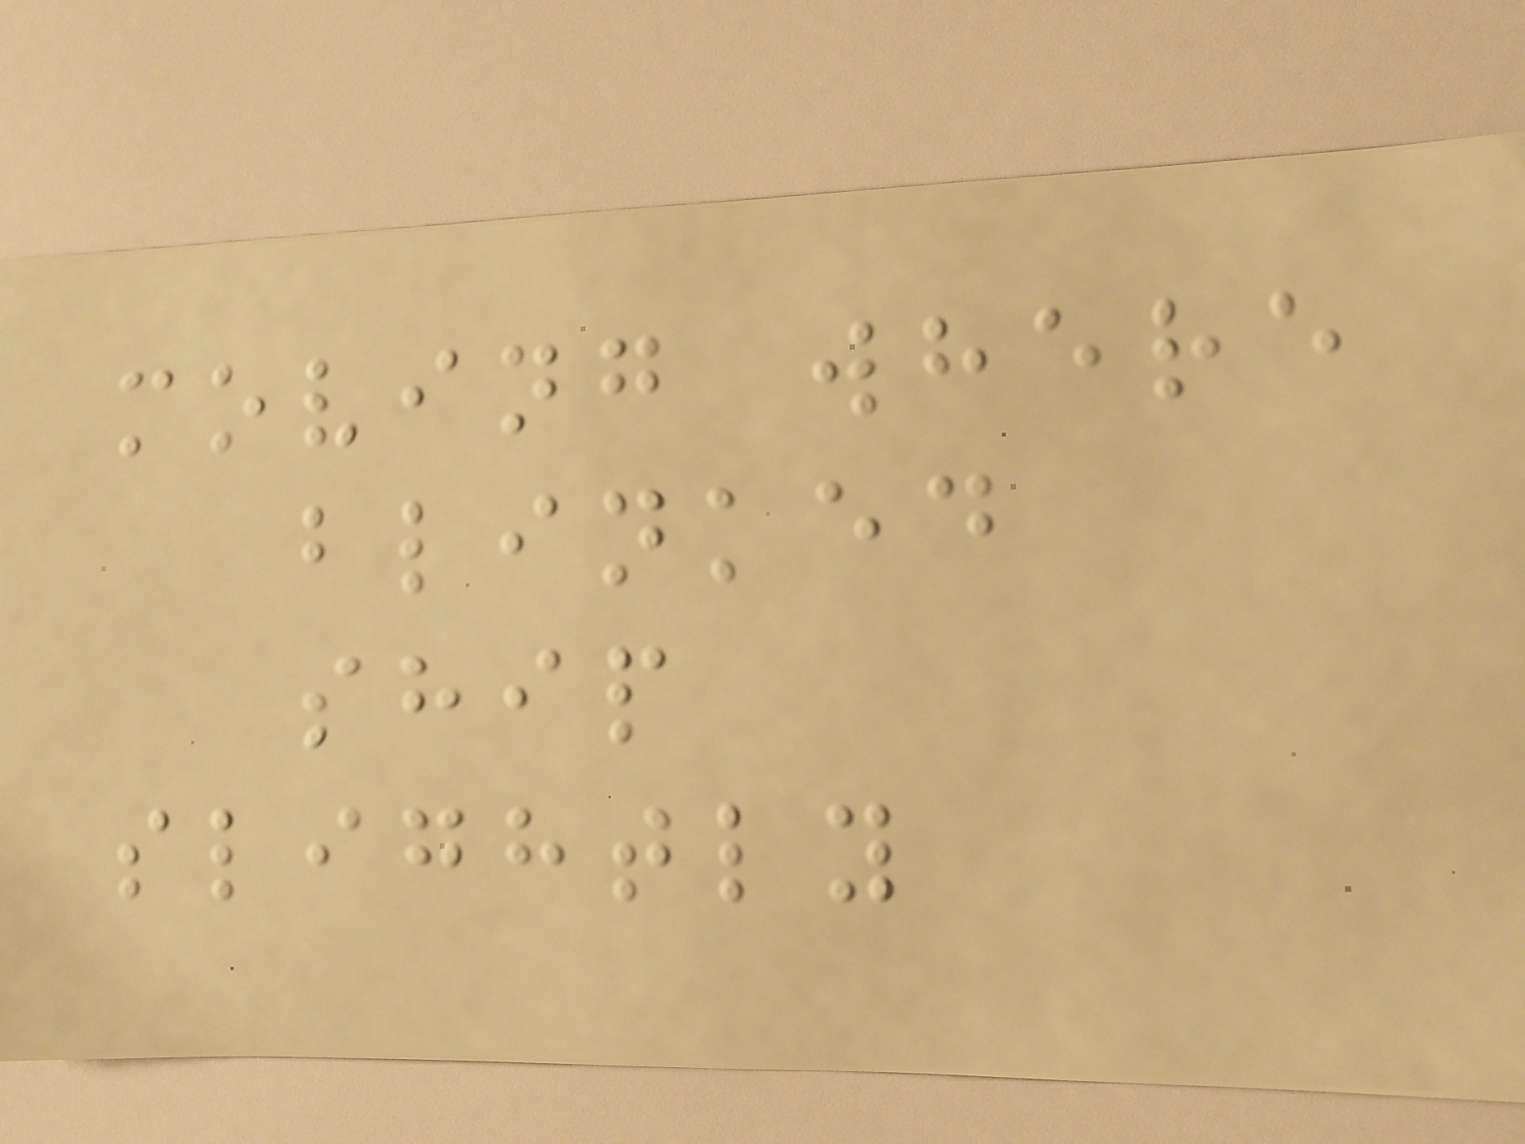moving where
blinked
ship
slightly
